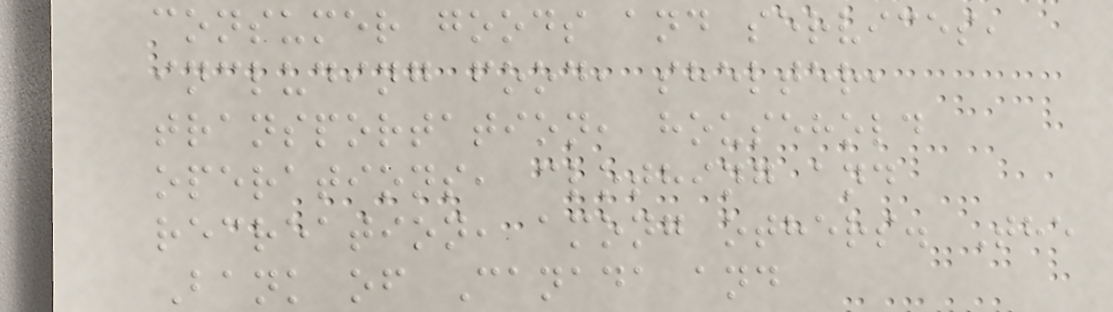consumer goods and services,
including food, shelter,
transportation, household
operations, clothing and
recreation, among others. The
Bank of Canada and
